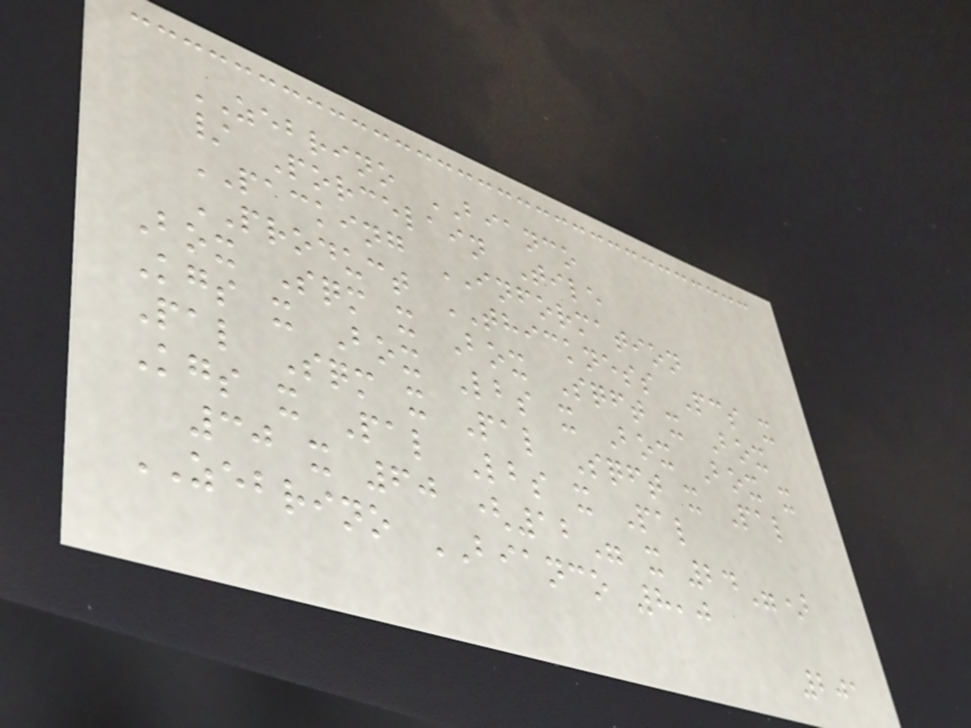ZEBRINO BIANCO
/ Porcelain Tile
PACKING INFORMATION
PRODUCT THICKNESS Pcs x
Box Sqm x Box Sqft x Box
Kgs x Box Lbs x Box Box x
Pal Sqm x Pal Sqft x Pal
Kgs x Pal Lbs x Pal
30 x 60 (12" x 24")
ZEBRINO BIANCO 8,0
201
